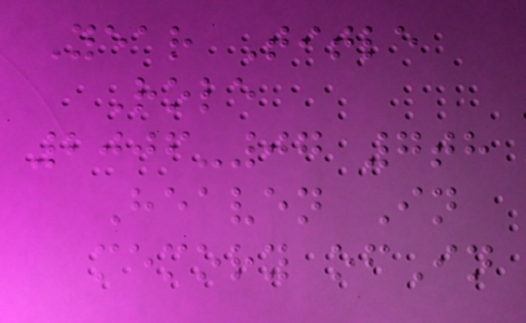Year Title
Role
2006-07 7th
Heaven In
memory ofIn
